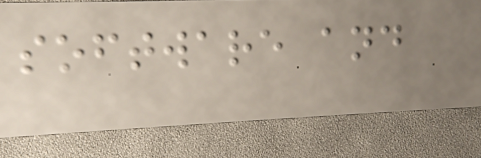software and
